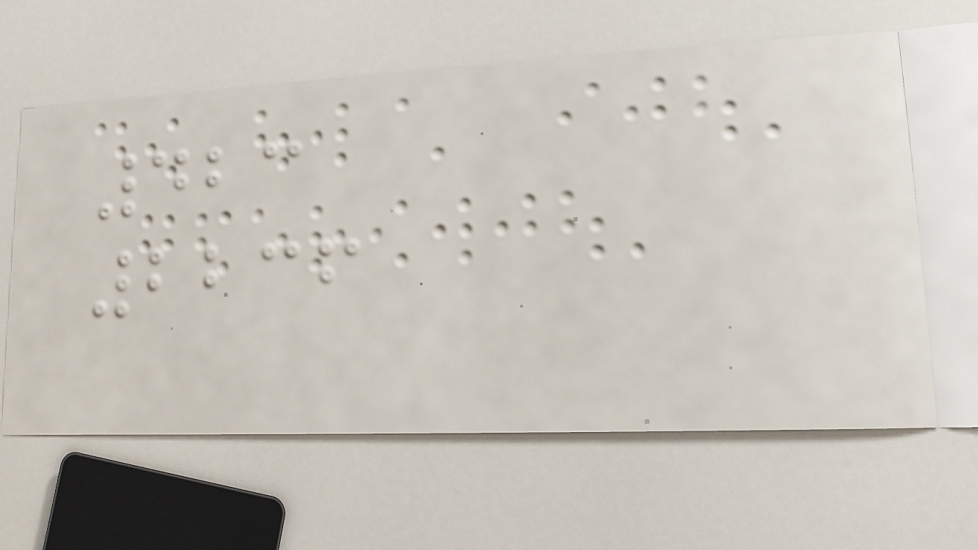423
2236
